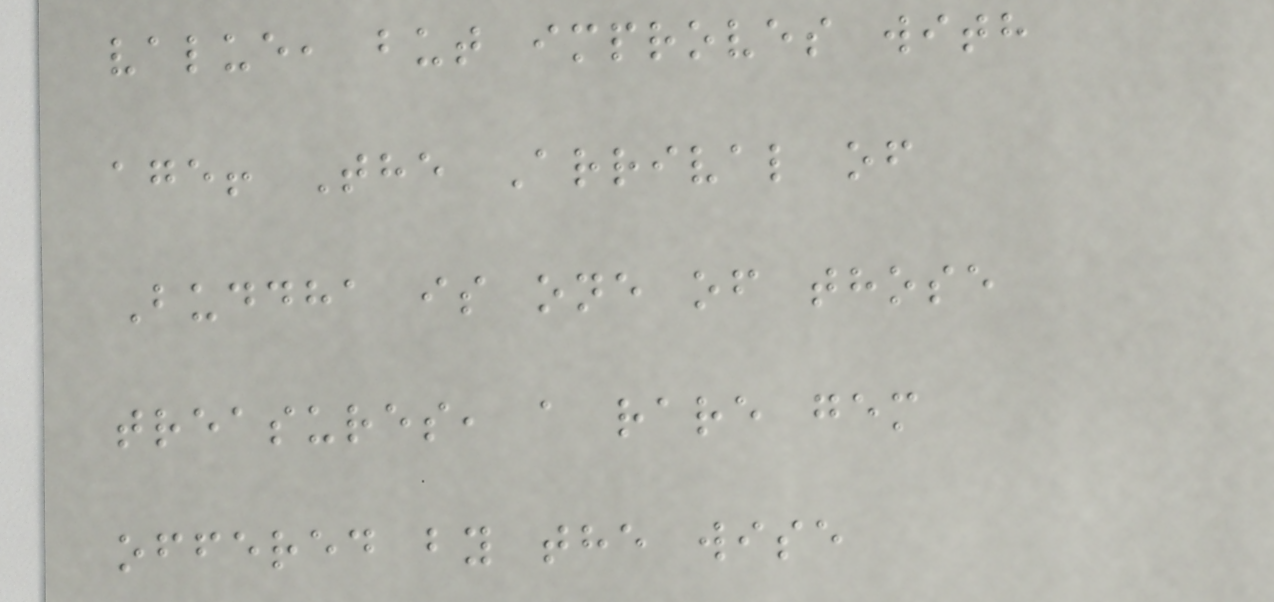value, but improves with
age! The Arrival of
Buddha is one of those
treasures, a rare gem
offered by the wise
